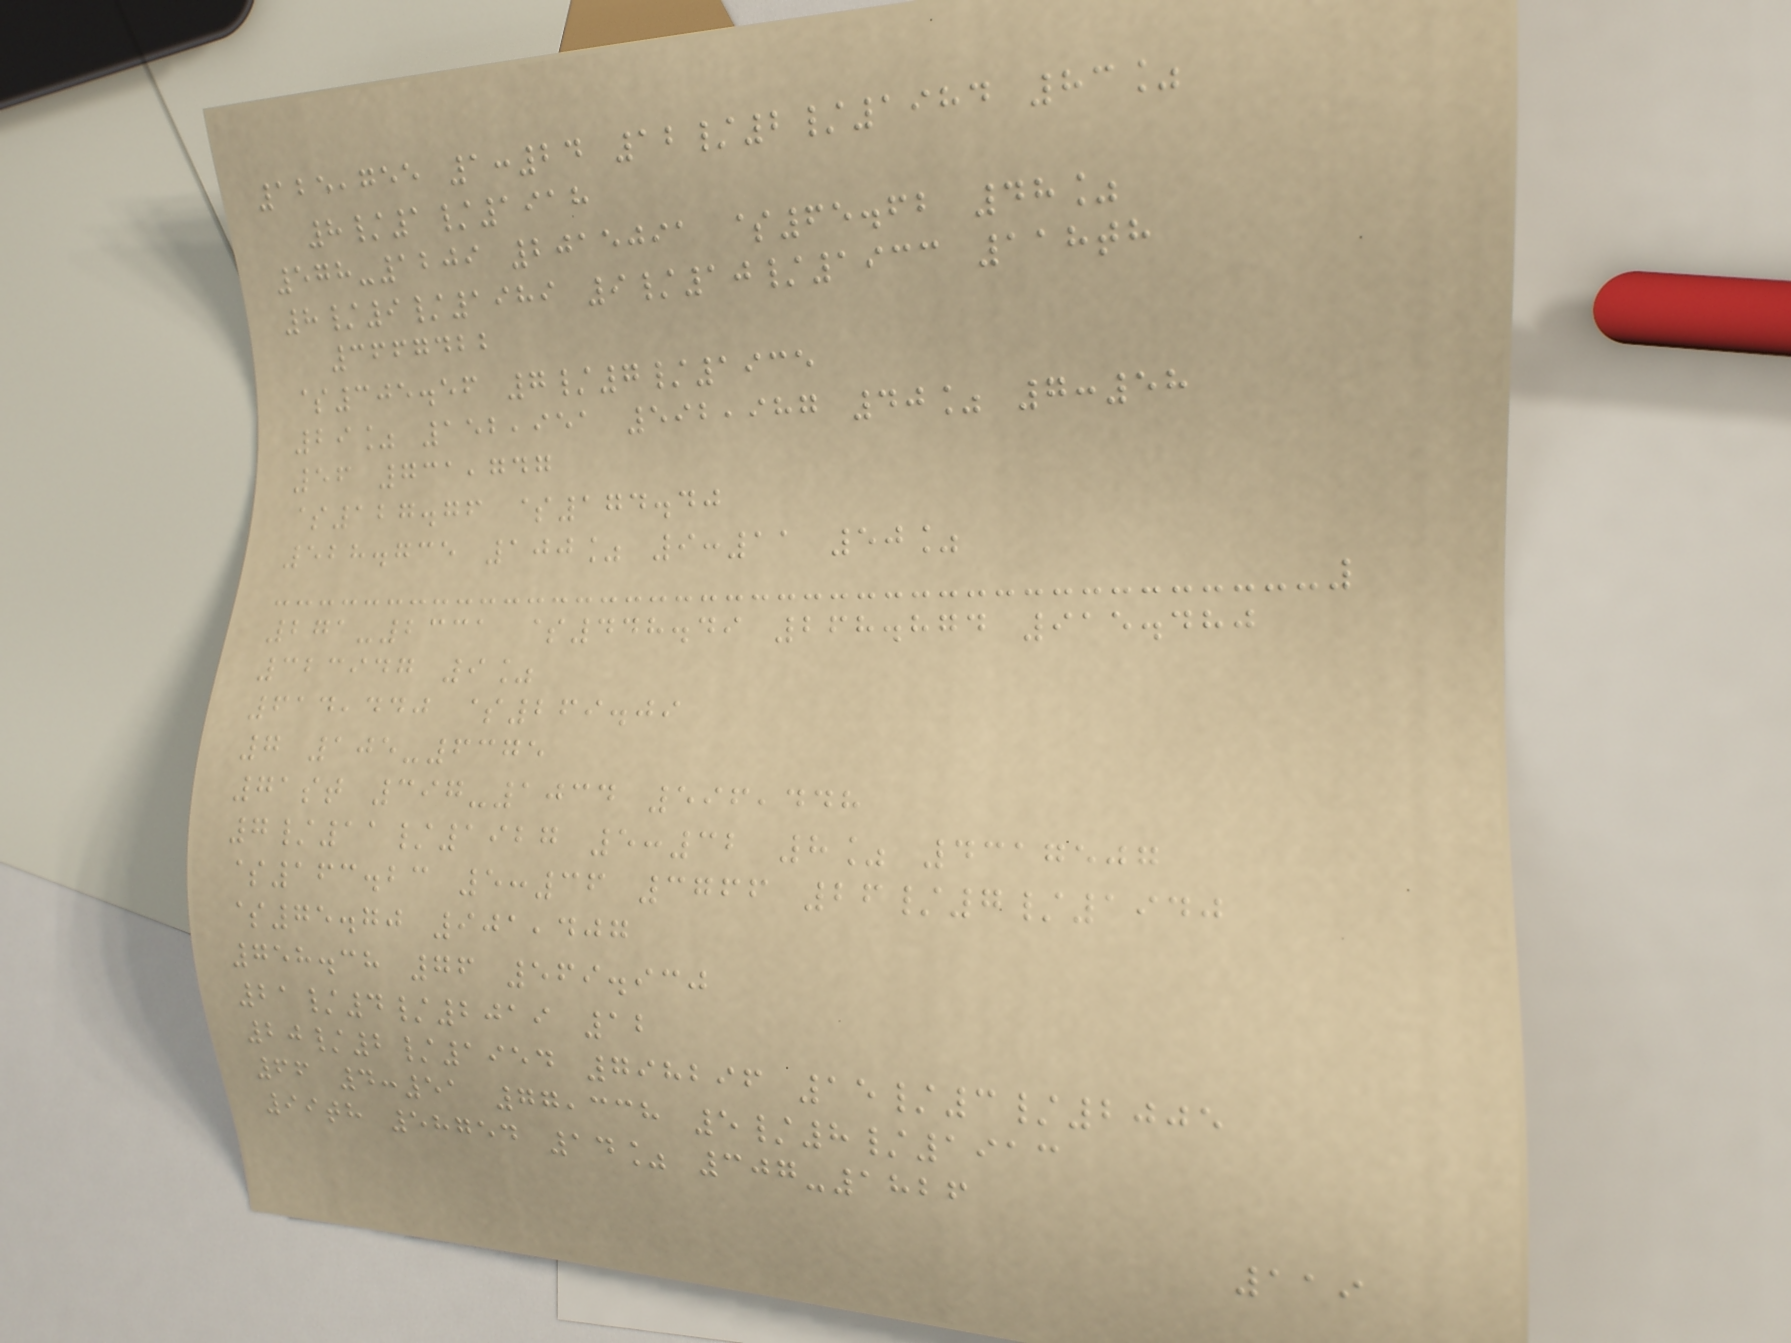125,755 1:24 12/2/1984 83%
8/1/1918
578-1209 2015091 $65.62 48%
8/9/1989 9/10/1933 118th
3667422
$305.56 7/7/1935
29% 152,951 592,987 40% 7:58
56 731,747
$127.76 $174.40
528.735 100% 9:11 50%
271-2331 $448.49 268.874 915.480
323947 9%
614,440 $269.09
7 105-6375
71st 397-1034 596,448
7/11/1927 5:32 8% 4317507
$163.23 5:36 3766 26/7/1940
$75.70 901,407
758.38 76 569.930
21/4/2019 12
20/2/1954 798296 15/3/2005
66 4:51 77,338 5/8/1913
99th 58754 14% 307-1826
119
